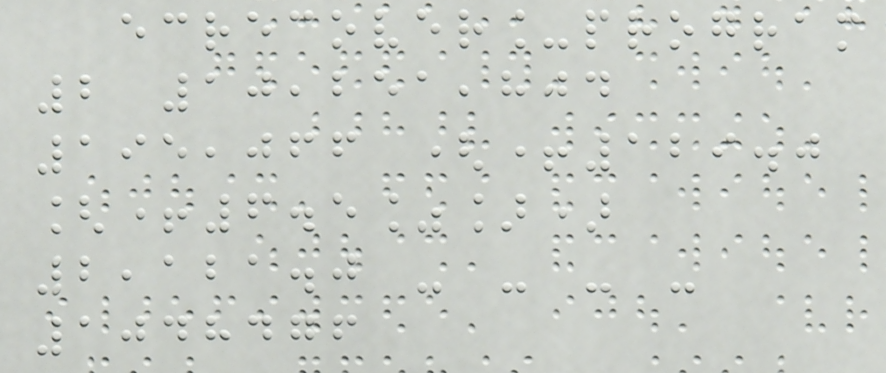ecrecover_program
2 10,251,804
195,066 (+129.0
[+6.5%])
2,121.0 - - - -
1048476
